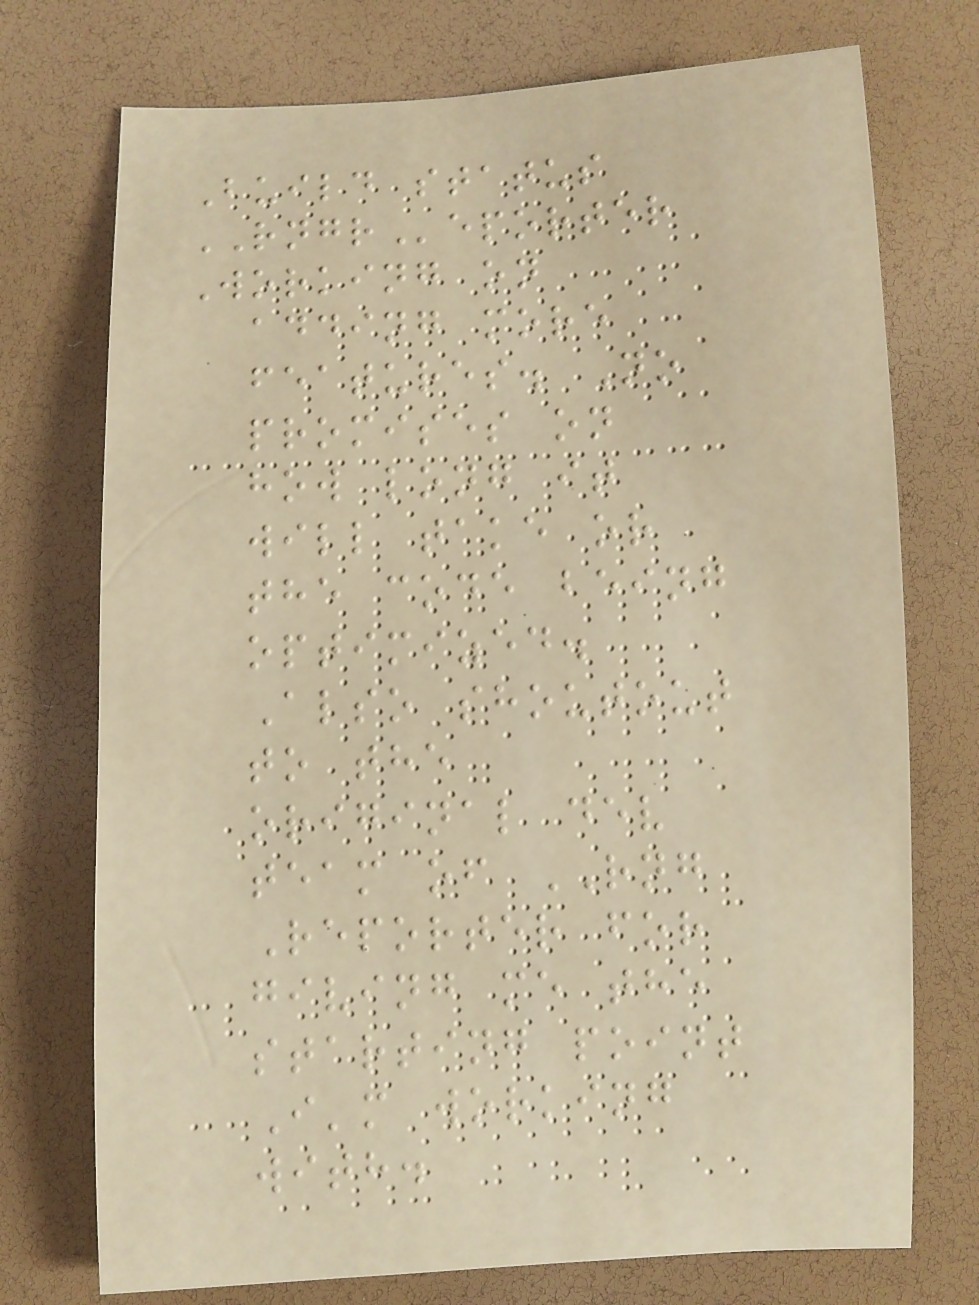Build status
RNGReporter
Working on
adding more
features. No
promises on
how long it
will take or
the code being
optimized.
Also shoutout
to the
original dev
team of RNG
Reporter for
giving me the
starting point
I'm working
with.
